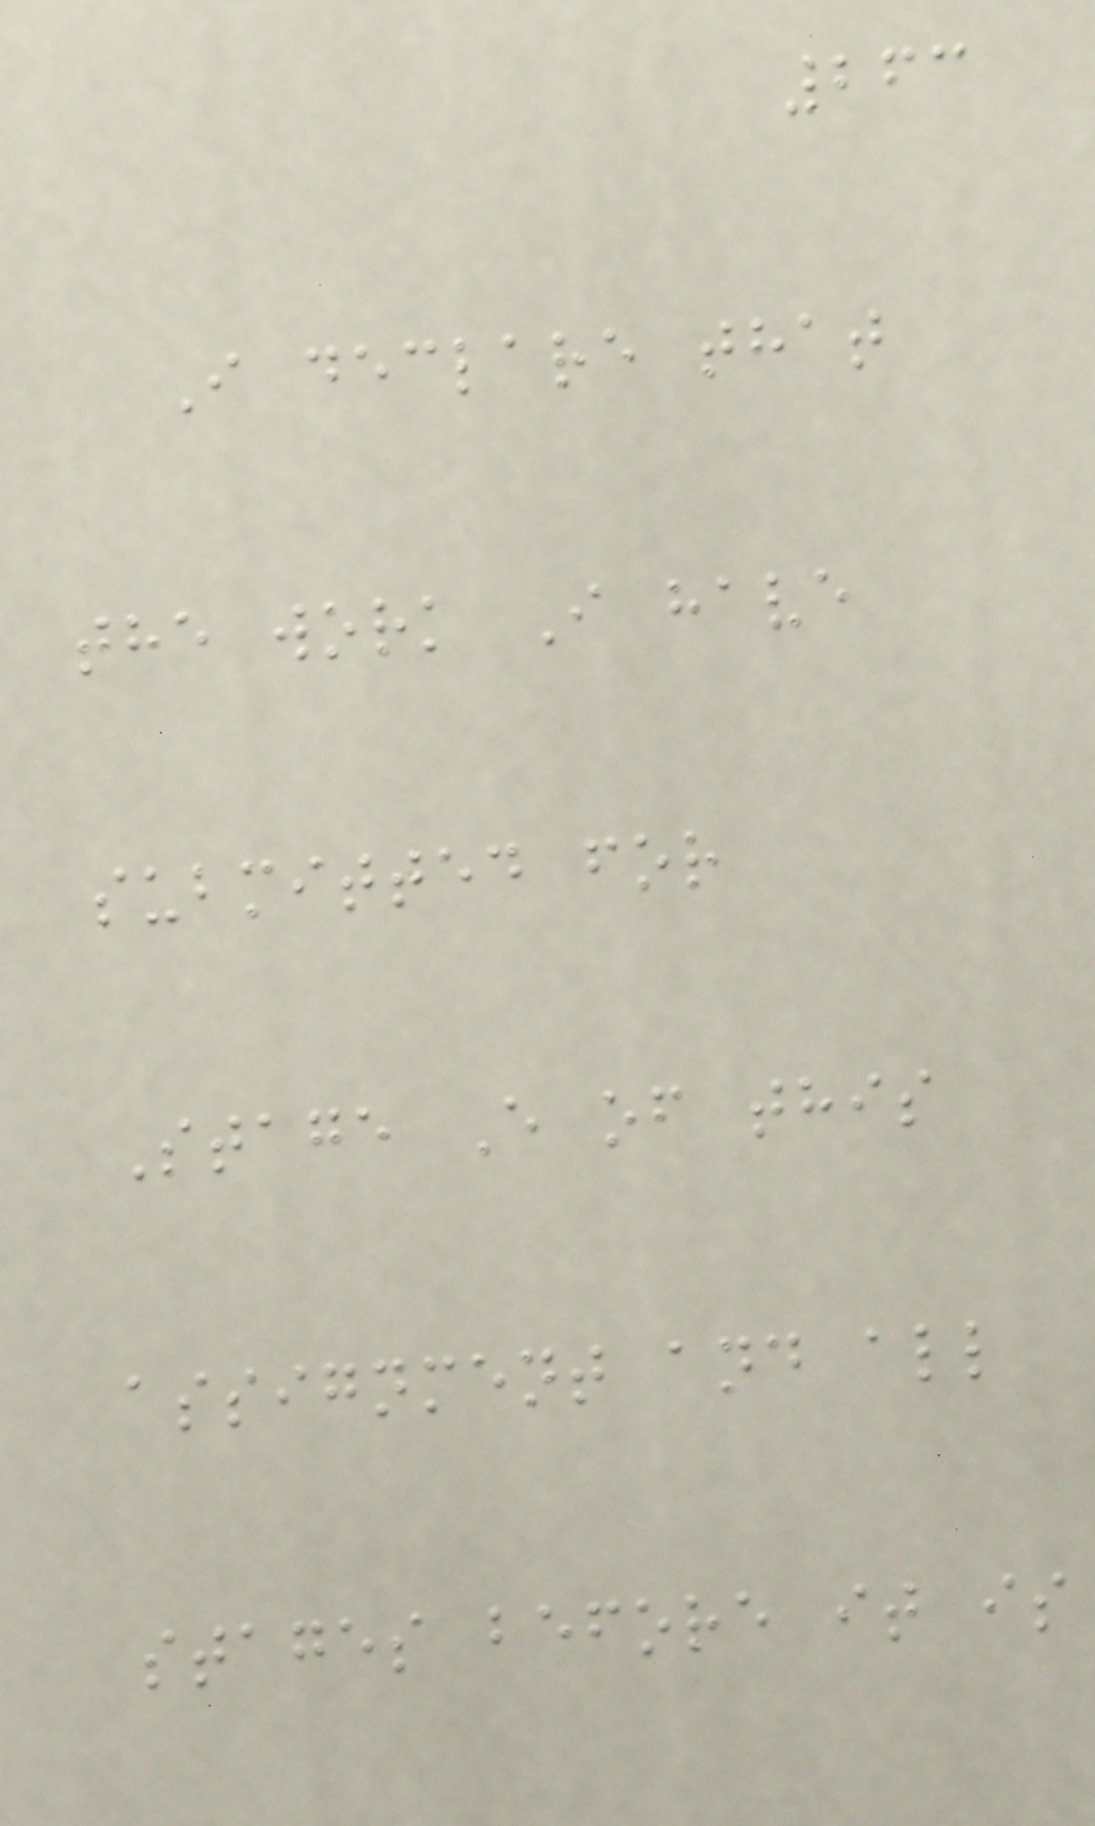263
I declare that
the work I have
submitted for
Stage E of this
assignment and all
stages before it is
